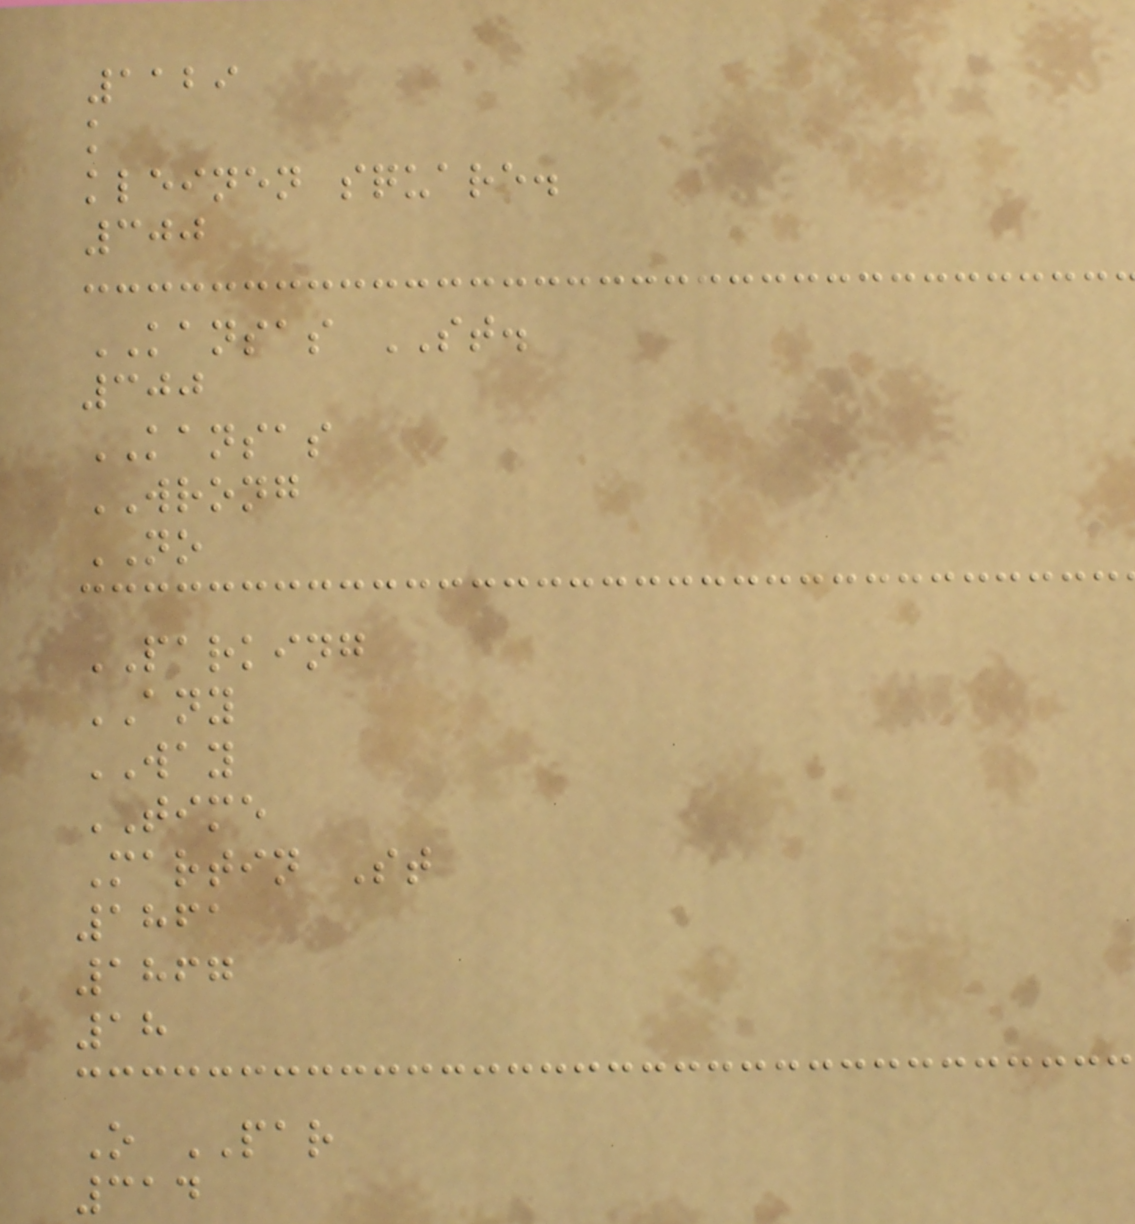1129
k
kleinen square.
300
KANSAS ST.
300
KANSAS
WRONG
NO
PARKING
ANY
WAY
TIME
Martin St
1861
1867
18
O PAR
314
